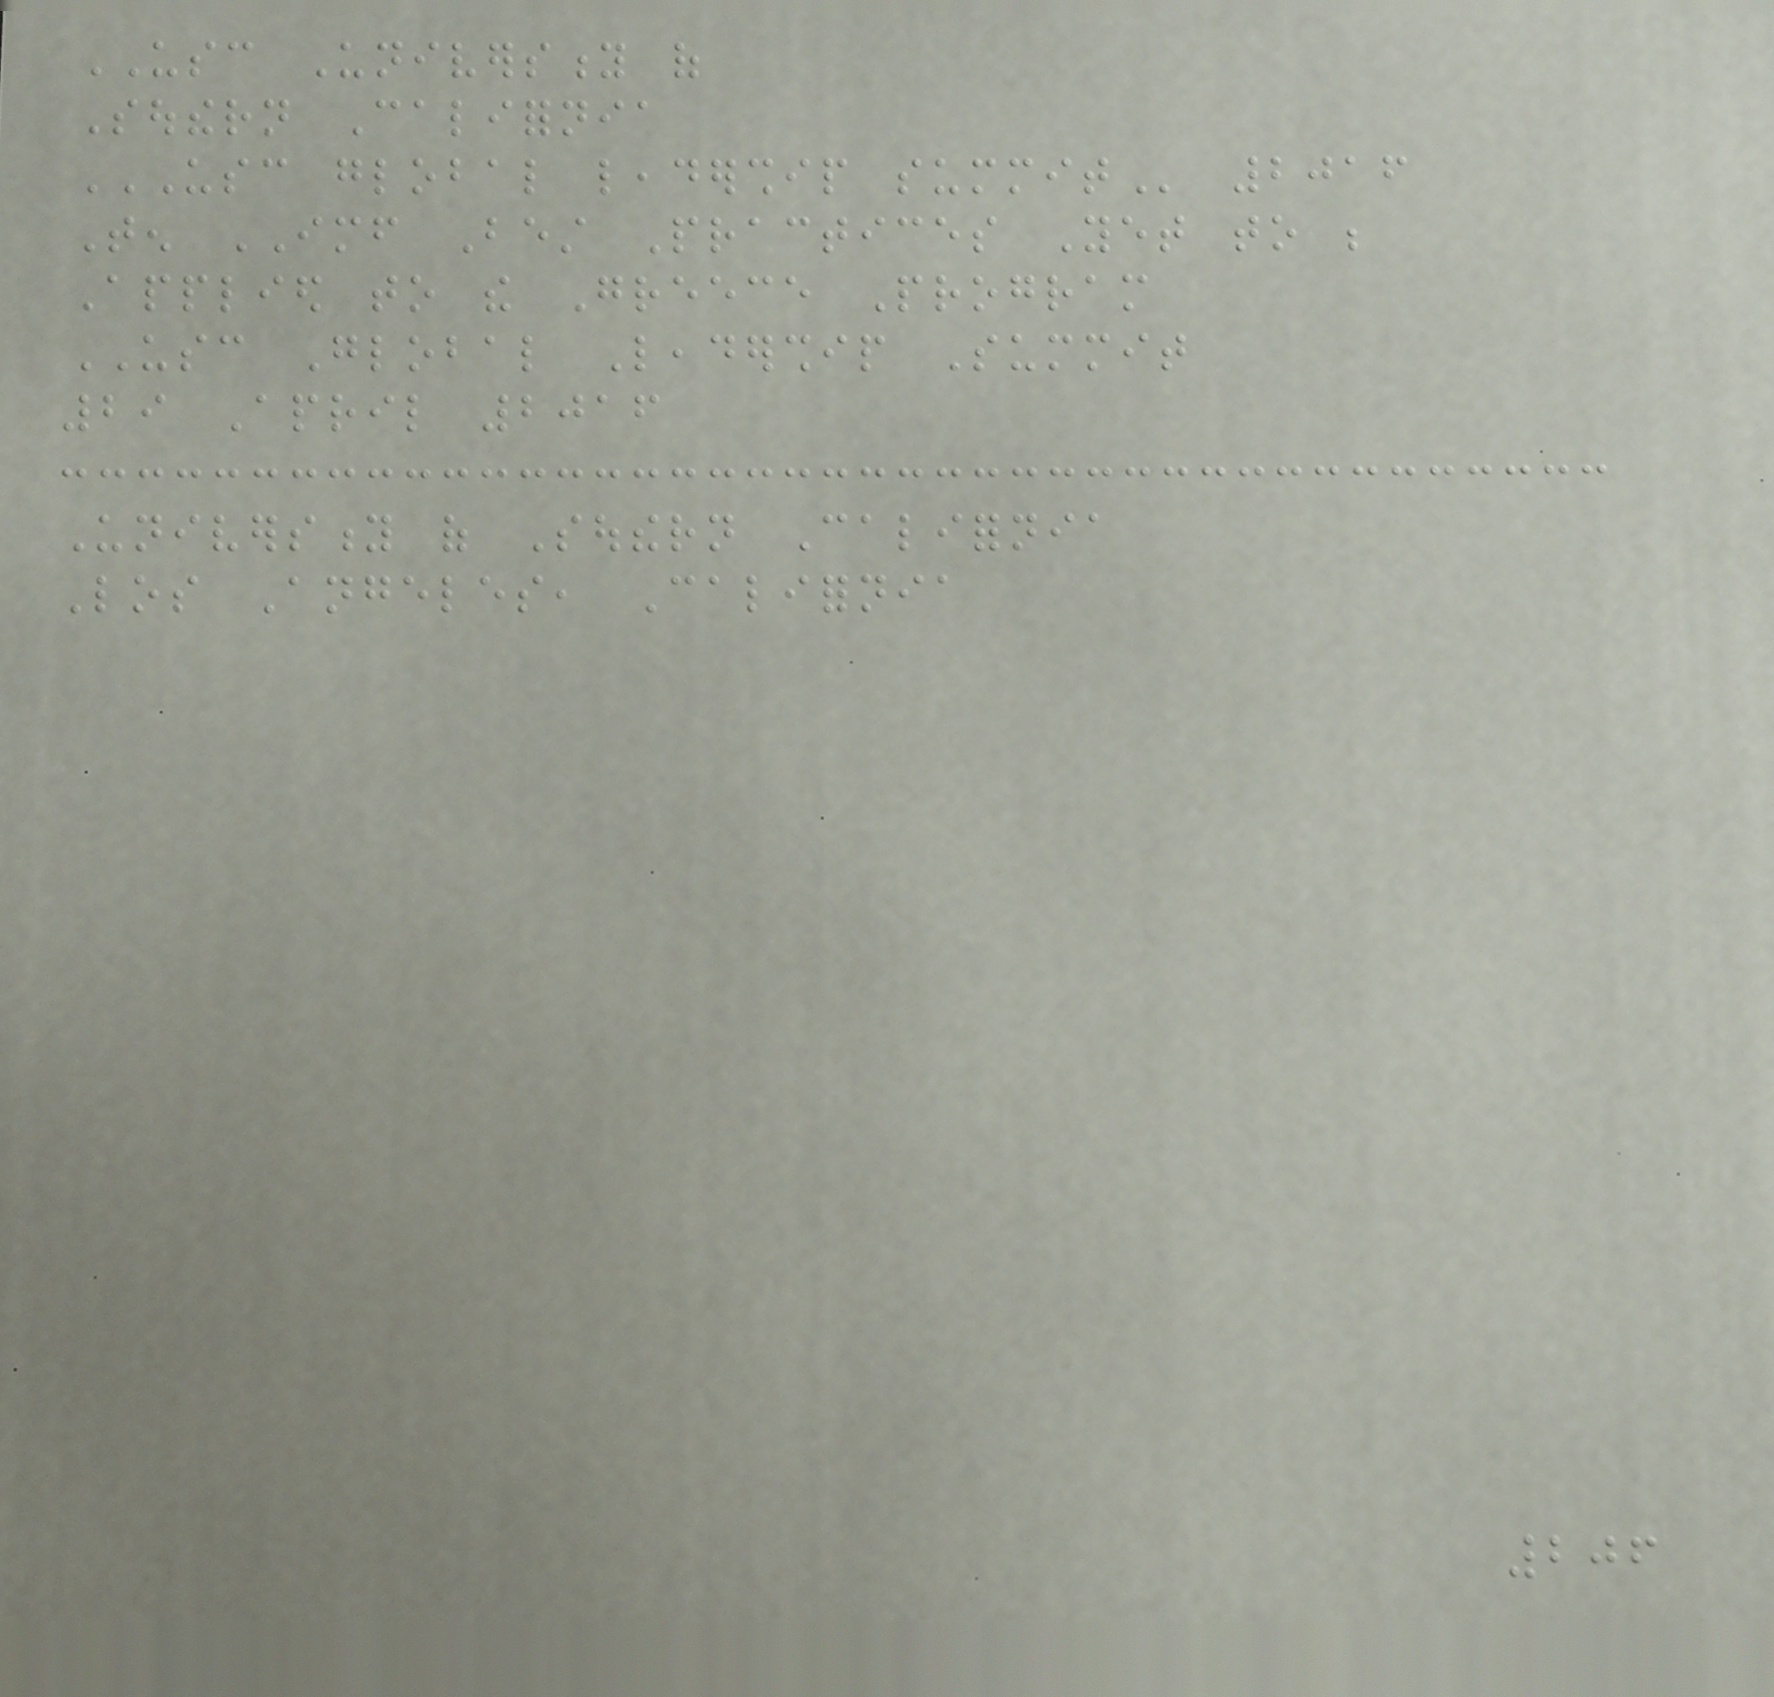USC University of
Southern California
USC GLOBAL LEADERSHIP SUMMIT 2016
Ten IMF Best Practices Yet to be
Applied to the Greece Program
USC Global Leadership Summit
29 April 2016
University of Southern California
Los Angeles, California
206
